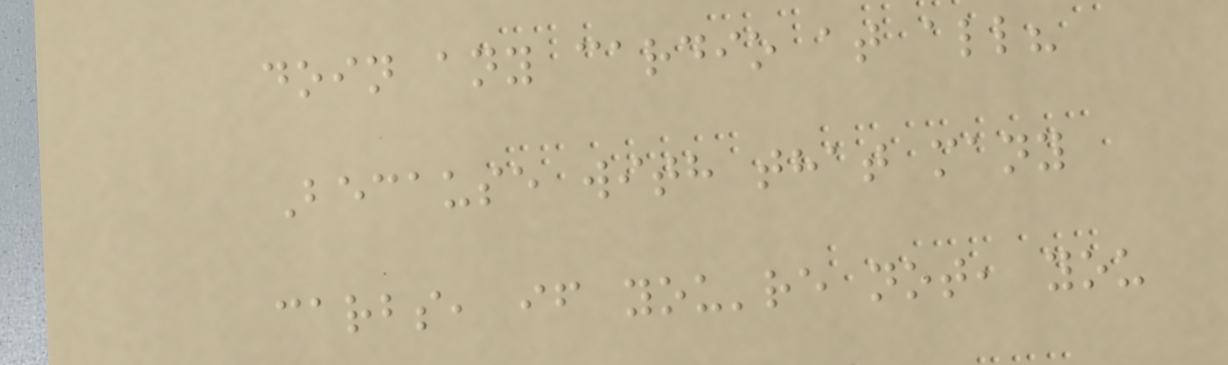doin any cardio at all?
Because with that many
carbs, if you're not, you
